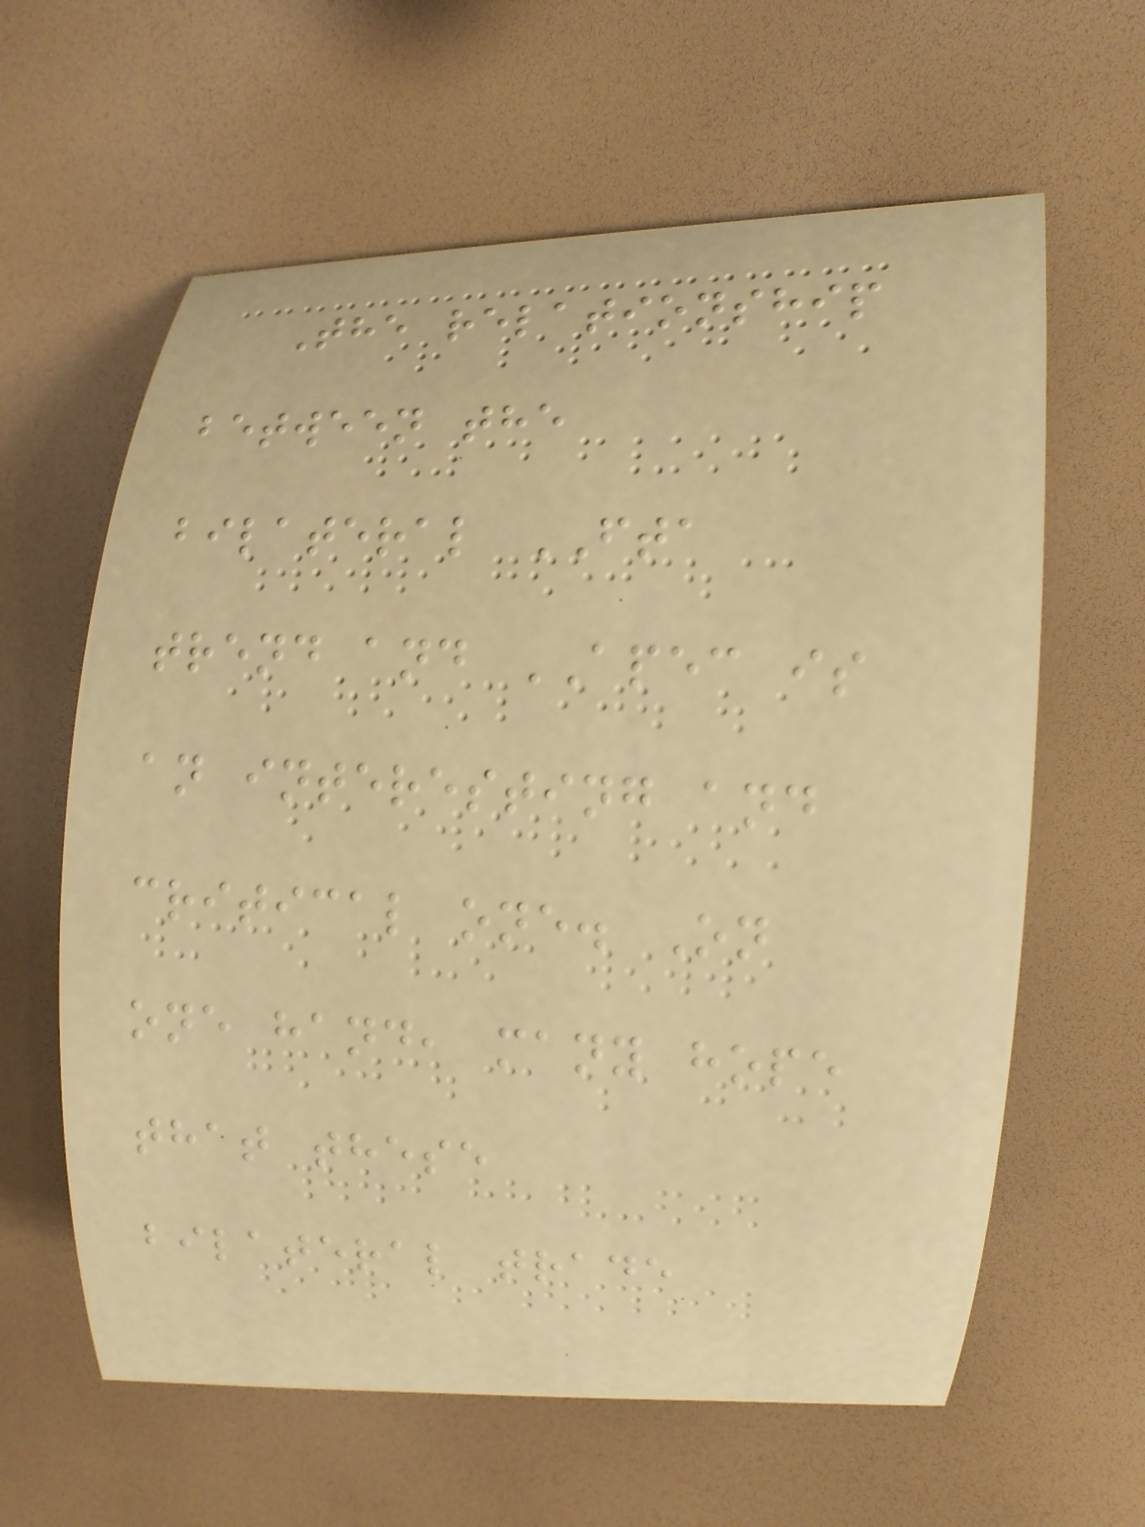The relationship
between the
bilateral FTA
trend and APEC is
an interesting and
critical one. On
one hand, many hope
that these
bilateral trade
